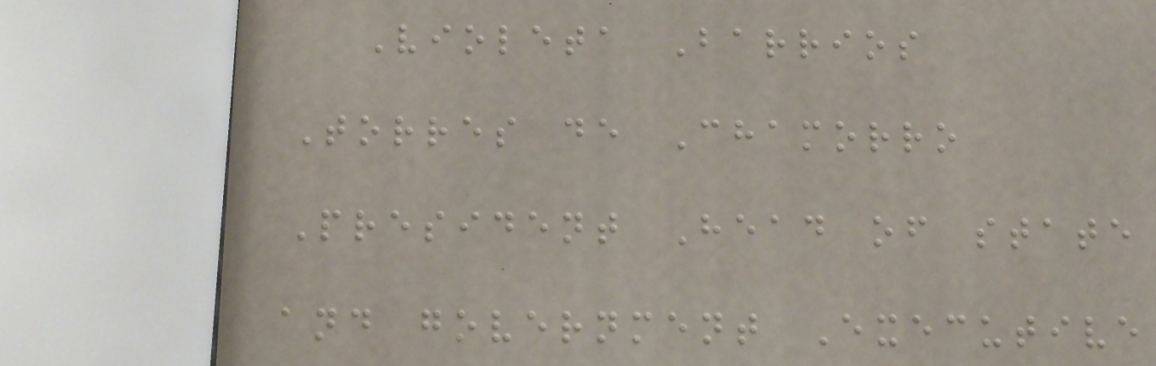Violeta Barrios
Torres de Chamorro
President Head of state
and government Executive
